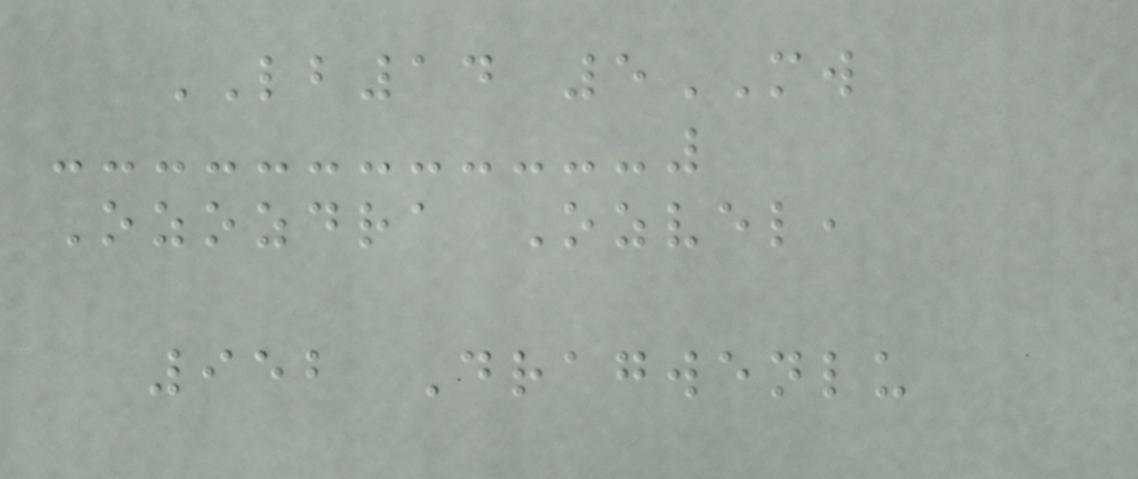LB14 5MW
Ozozdra Ozvel,
952 Dragwenlu
